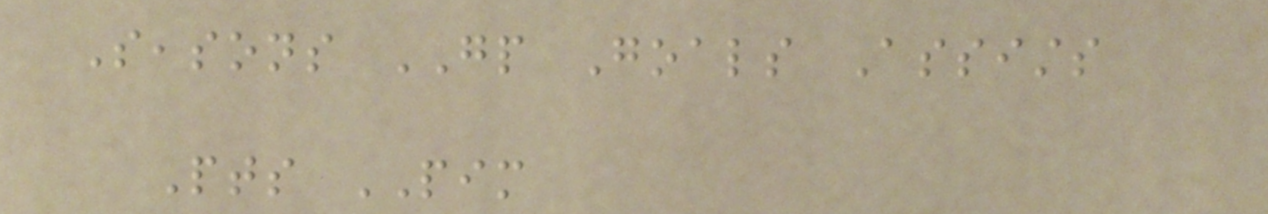Seasons GP Goals Assists
Pts PIM
